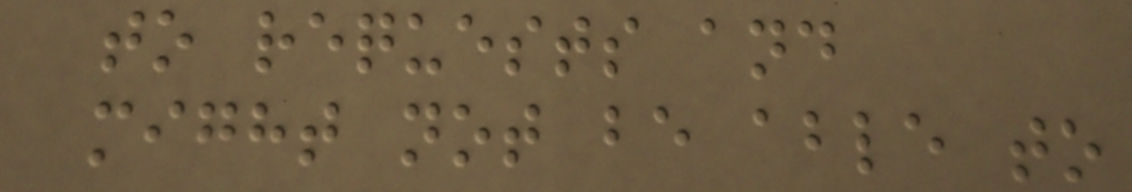to requests and
might not be able to
